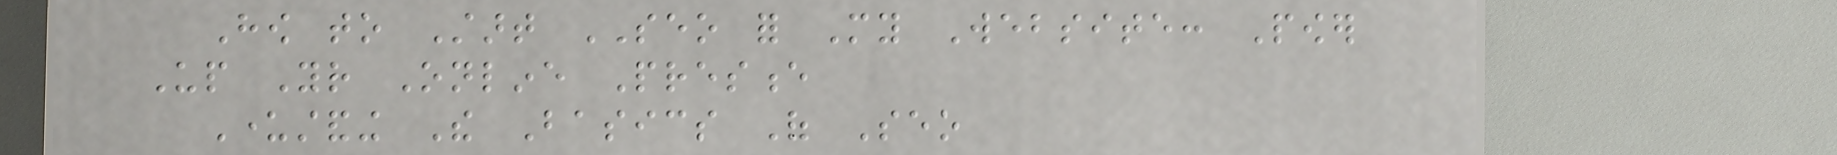How to Start SEO for My Website: Power
Up Your Online Presence
Understanding The Basics Of Seo
